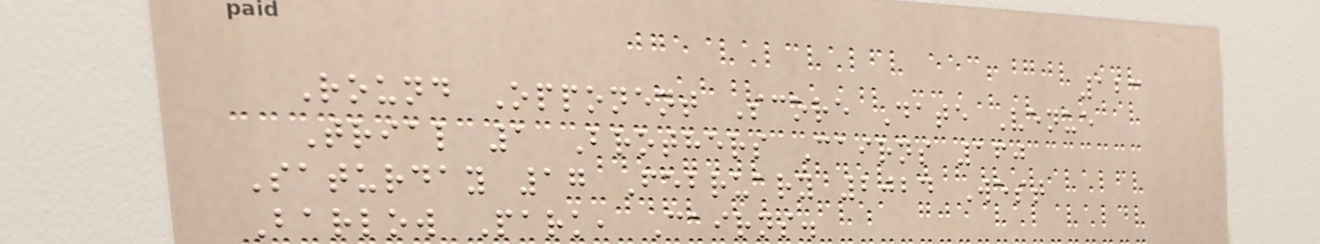123
Round Opponent Score Date Venue
Trial 1 Brothers Cairns 160
Saturday 17 February 2024 West
Barlow Park, Cairns.
